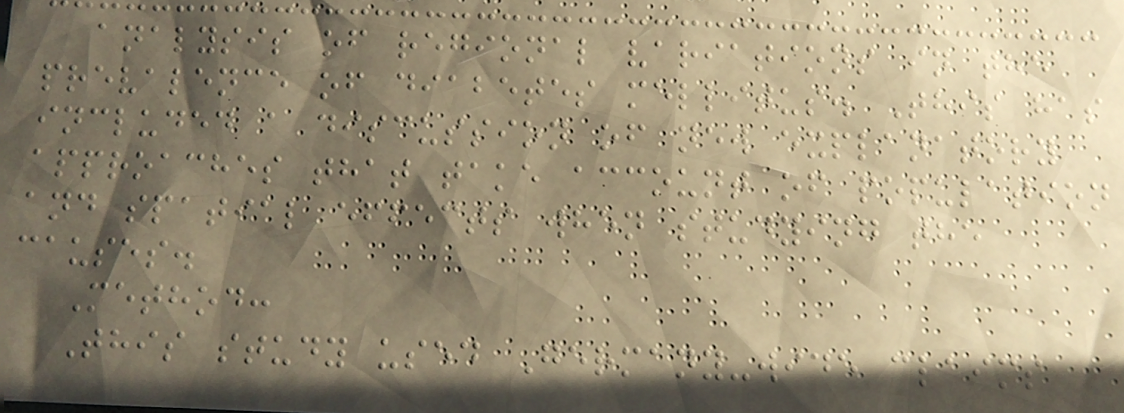analysis of regional variations in the
prevalence of diabetes mellitus. This has
included a discussion of new explanatory
approaches that take account of population
and spatial effects when studying the
causes.
Method:
This study used Germany-wide claims
